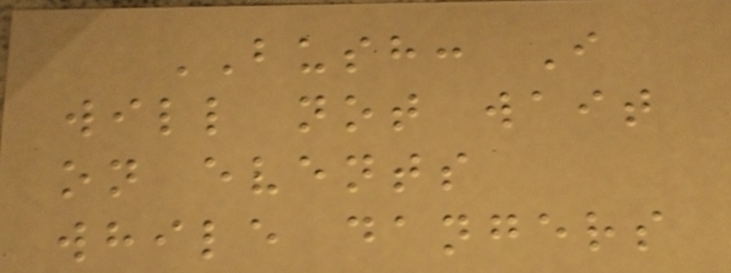BUSH: I
will not wait
on events
while dangers
